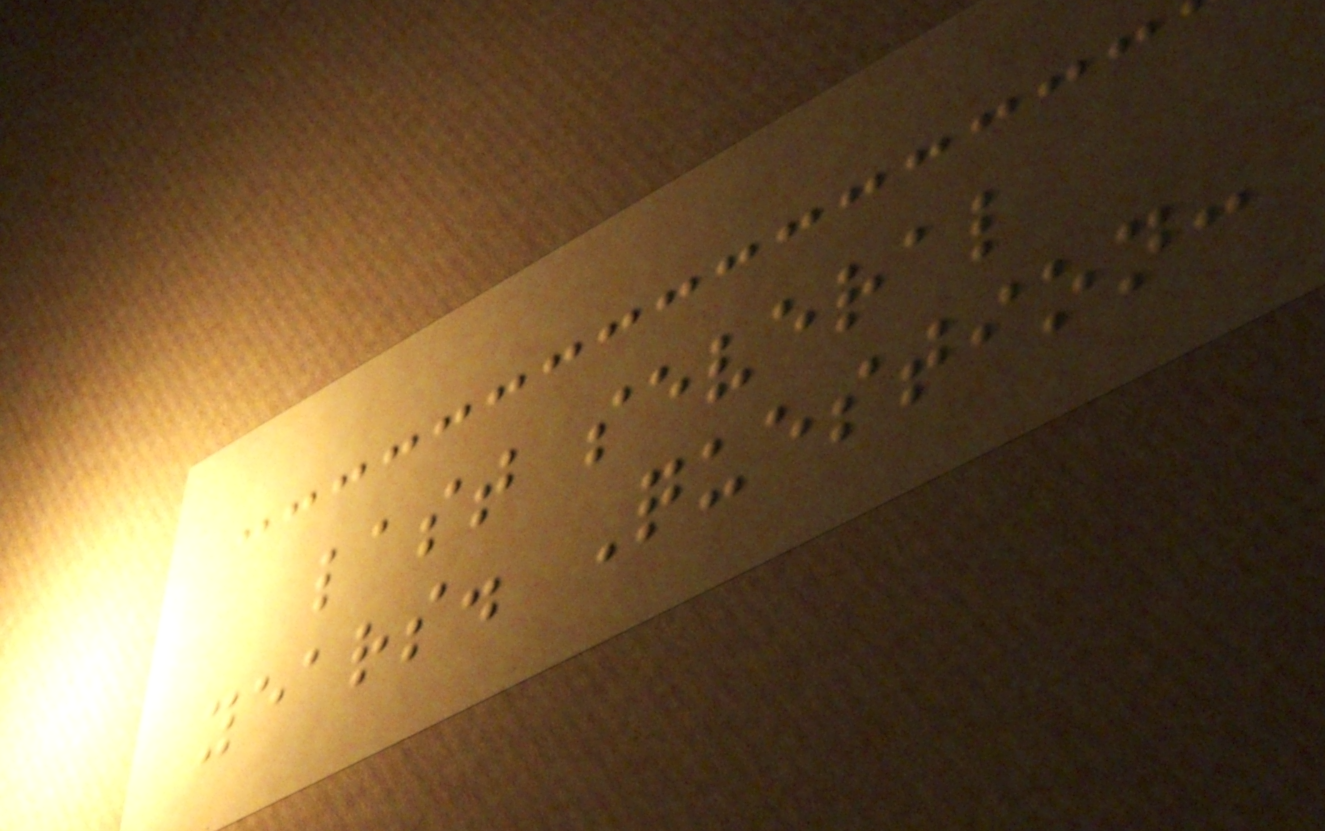last several
years. Question:
